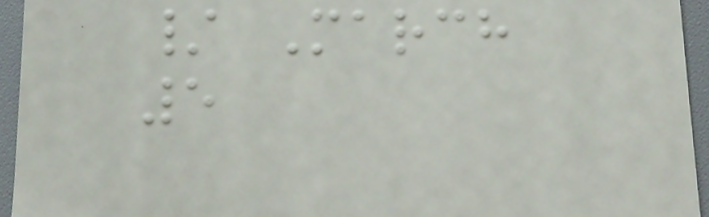/ March
5
